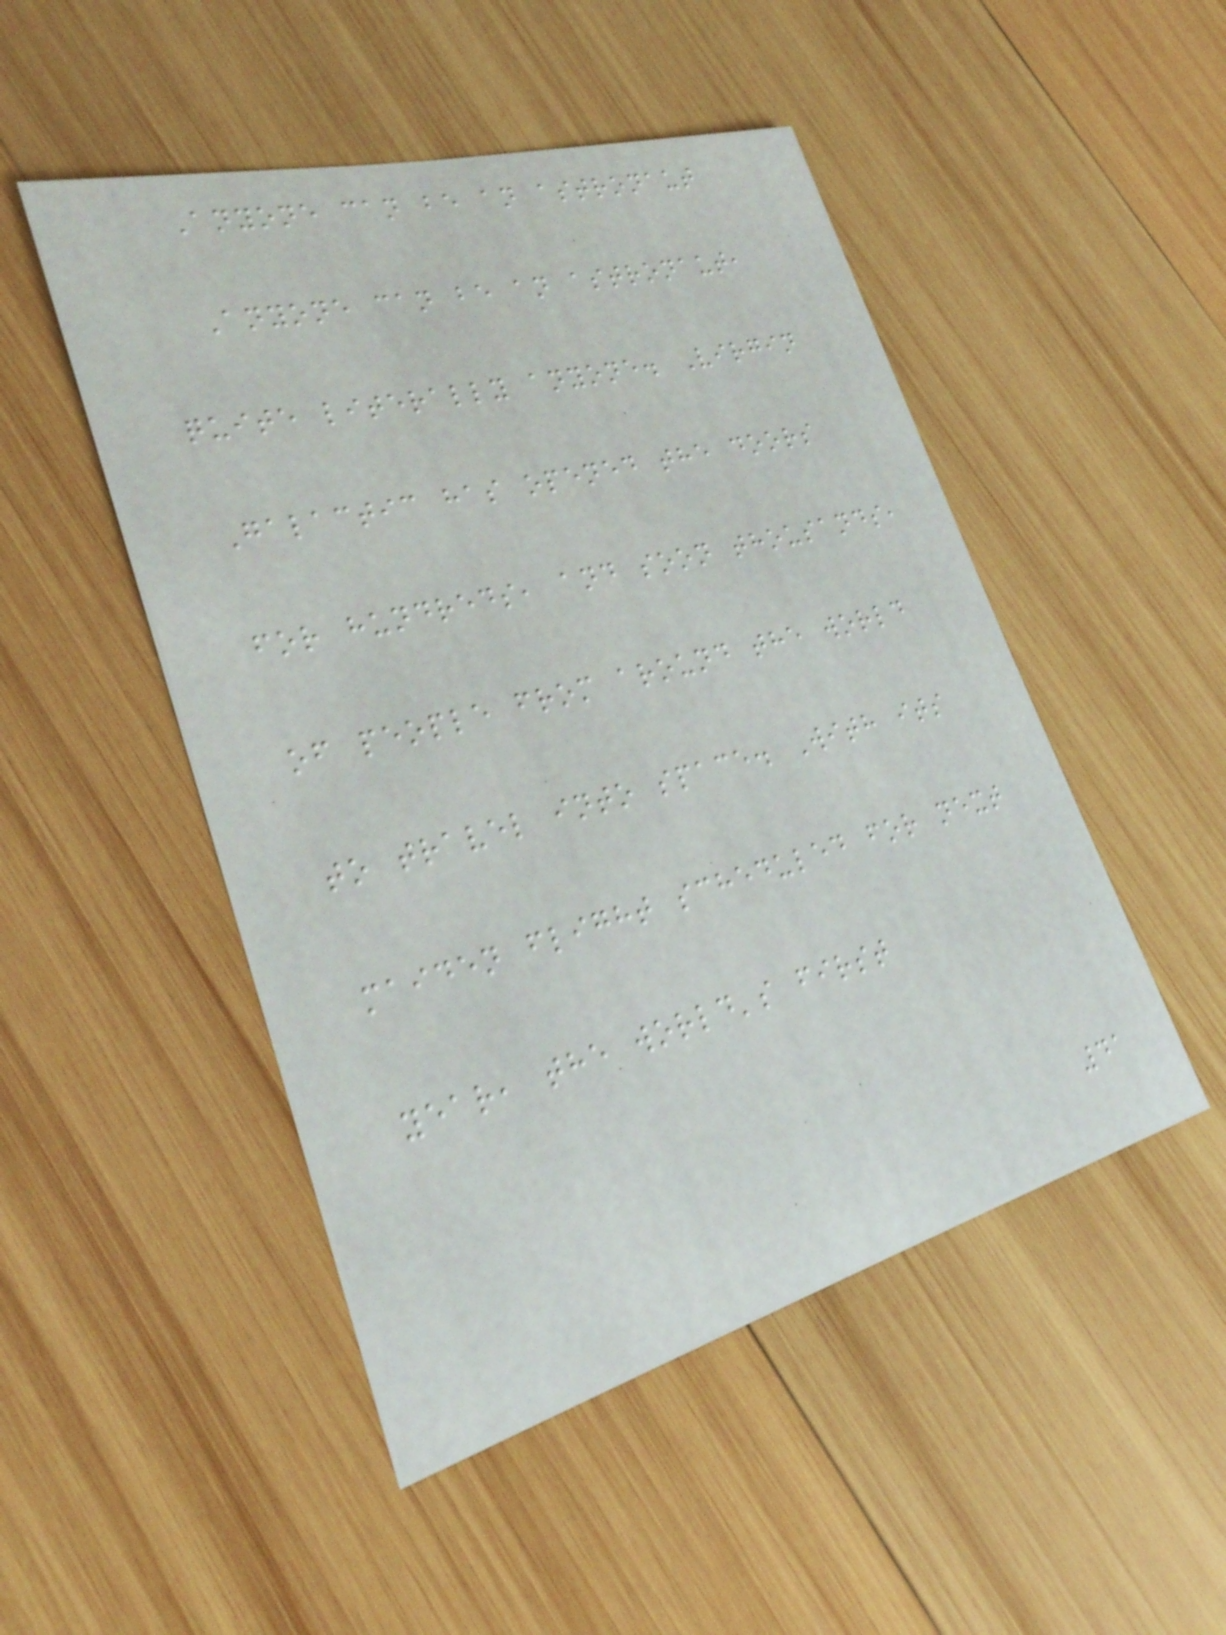Anyone can be an astronaut
Anyone can be an astronaut,
quite literally anyone. Virgin
Galactic has opened the doors
for hundreds, and soon thousands,
of people from around the world
to travel into space. With its
maiden flight scheduled for next
year, the world's first
41
